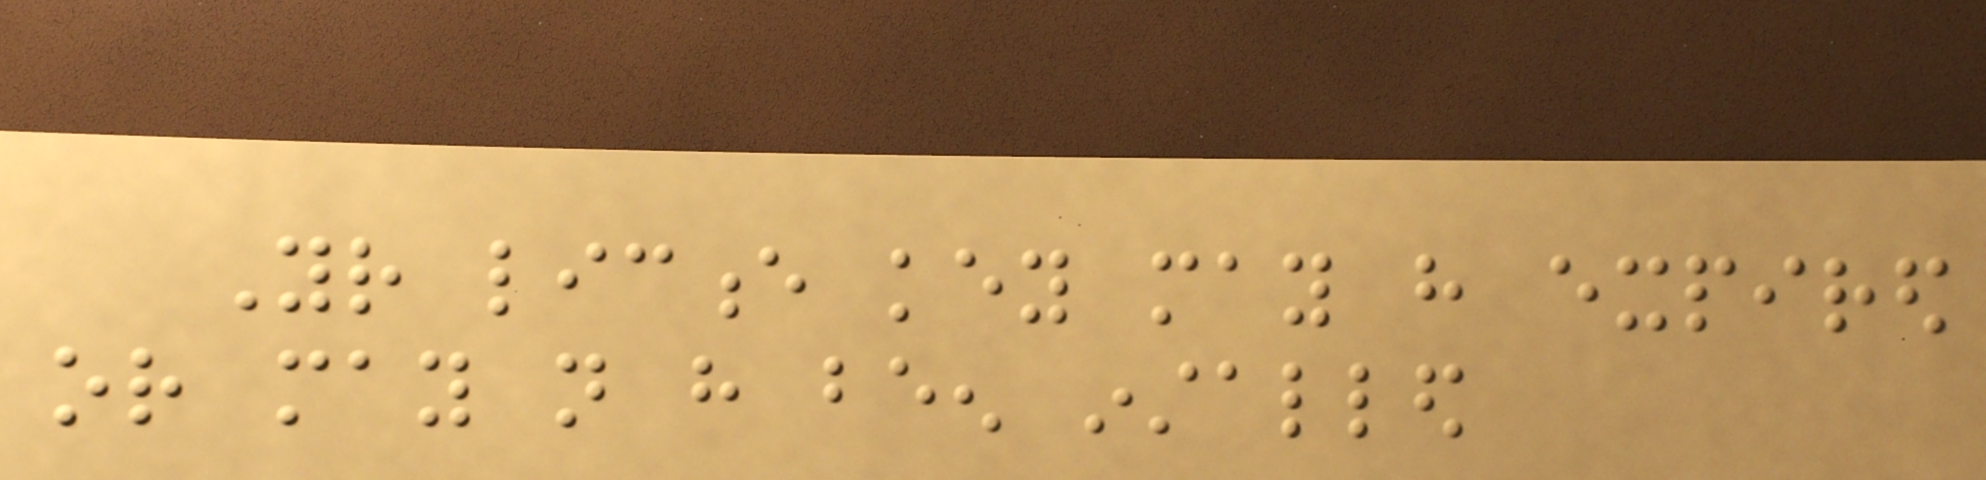Your licence key may have expired
or may not have been installed
